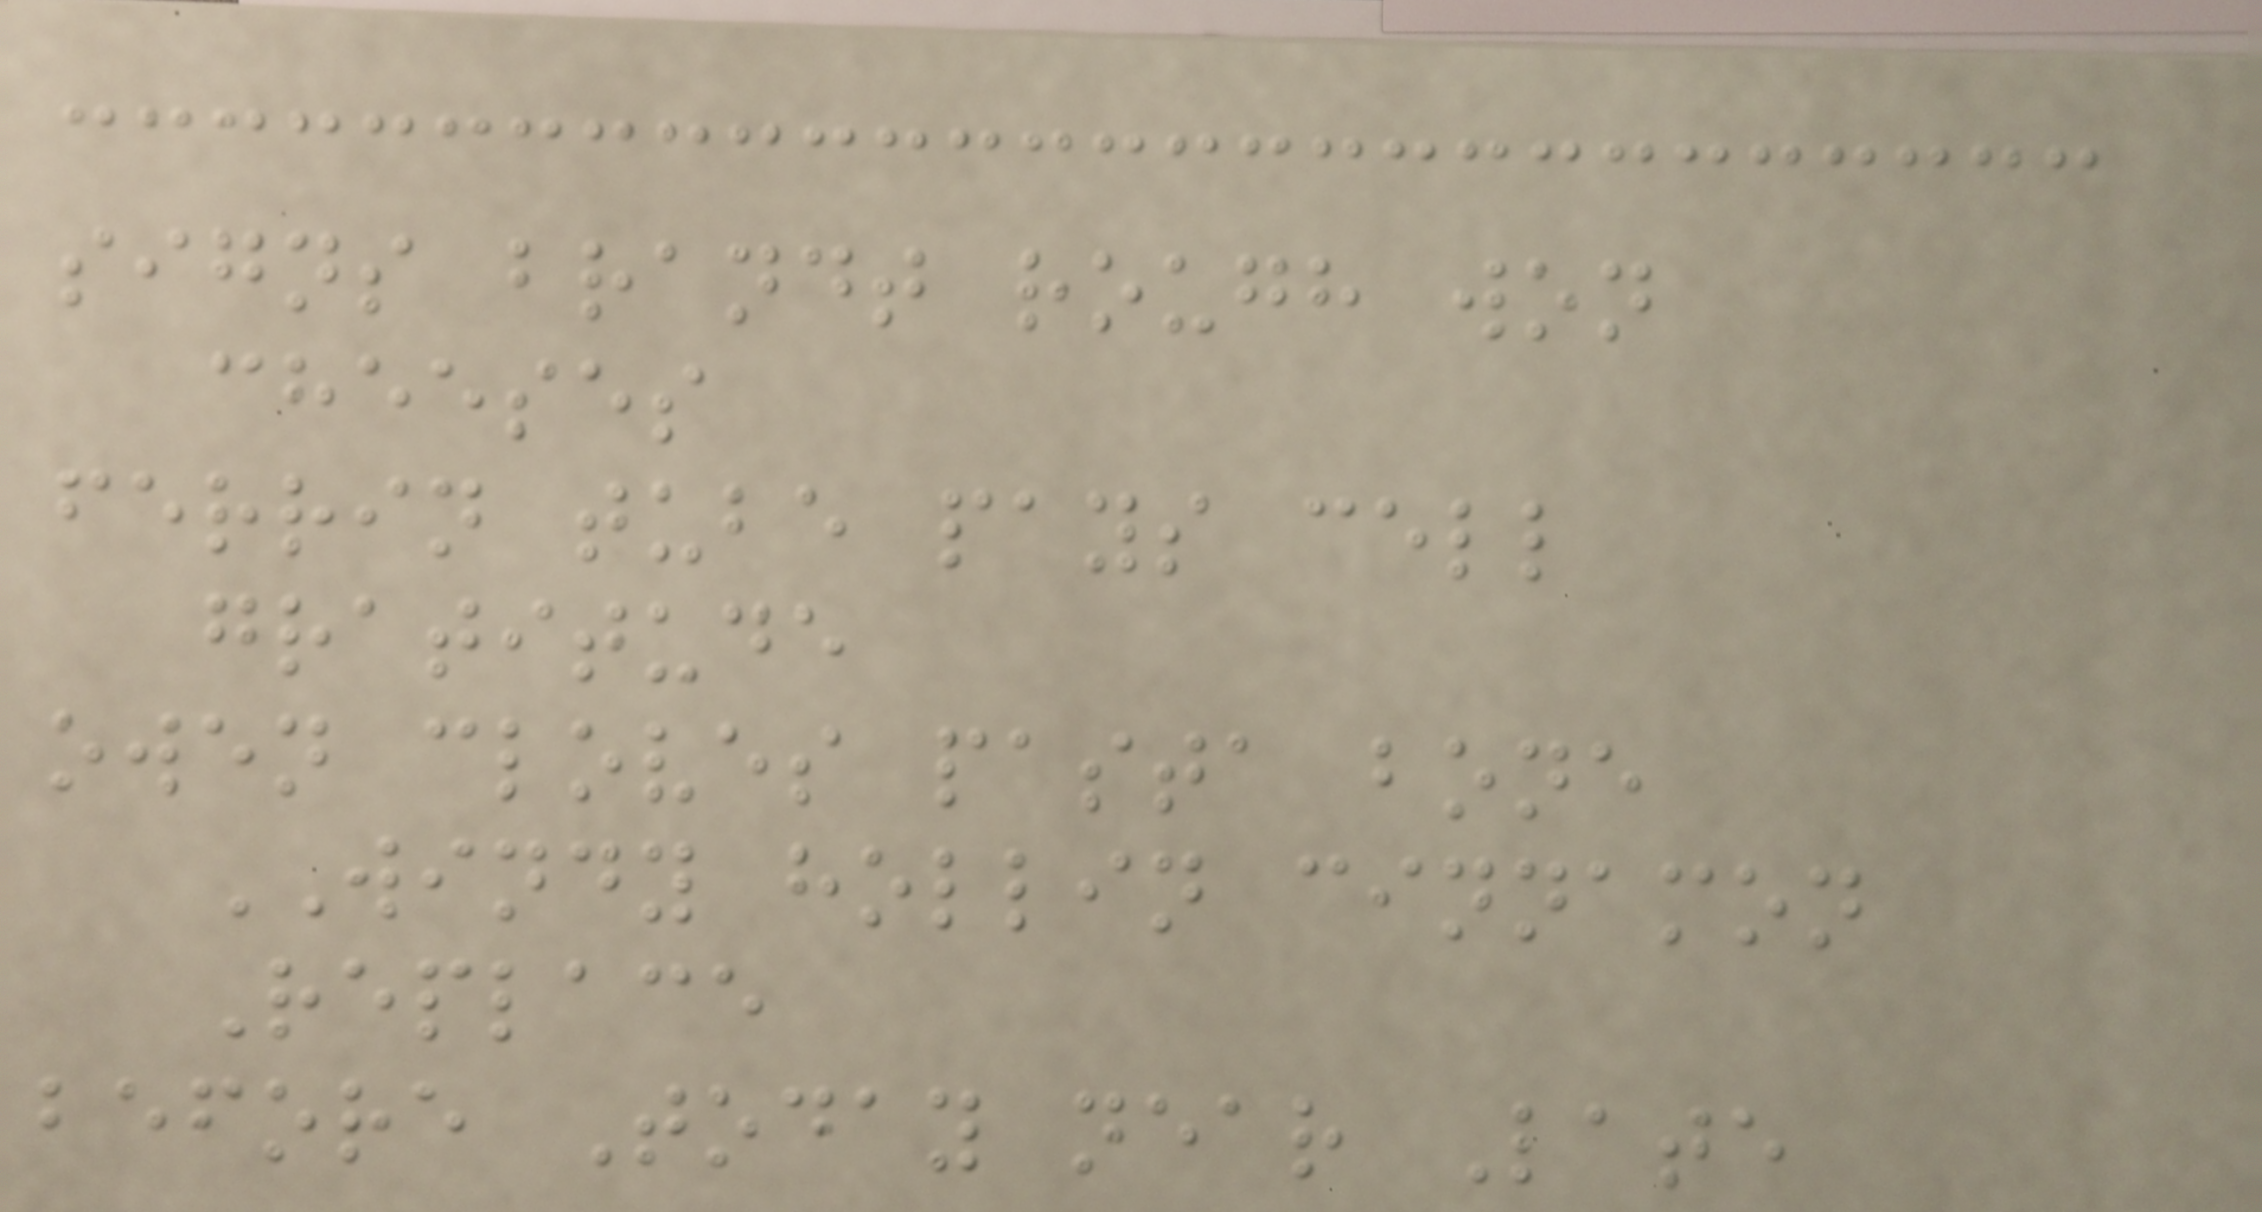signs brandt rough won
cheeses
ferrin tube pays cell
gratitude
owen cloves pasta bone
WINDY hollin cinnamon
Replace
before Today near Late
